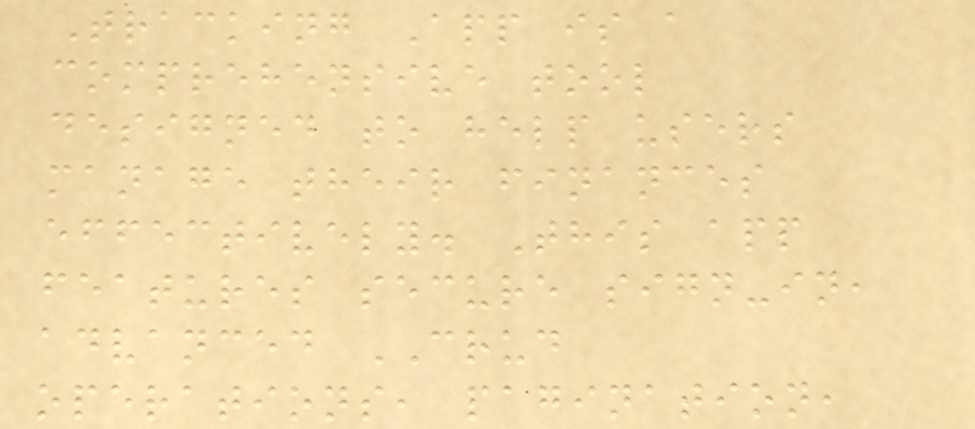Tracking App is a
comprehensive tool
designed to help users
manage their finances
effectively. This app
features secure sign-in,
advanced CRUD
operations, pagination,
